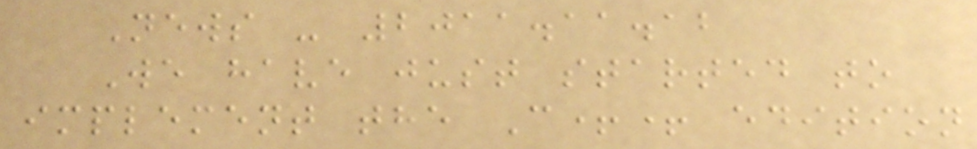News - 2011.11.12
We have just started to
implement the C++ edition
